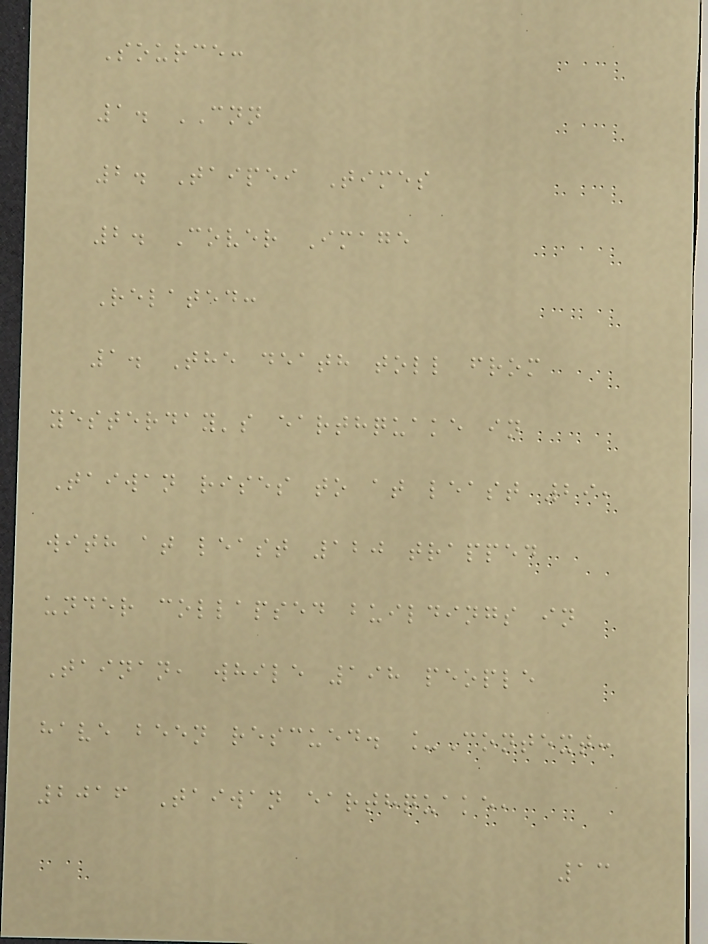Source:
1. CNN
2. Taipei Times
2. Cover Image
Related:
1. The death toll from
yesterday's earthquake in
Taiwan rises to at least 29,
with at least 120 trapped
under collapsed buildings in
Tainan, while 198 people
have been rescued. _Context:
2016 Taiwan earthquake,
13
